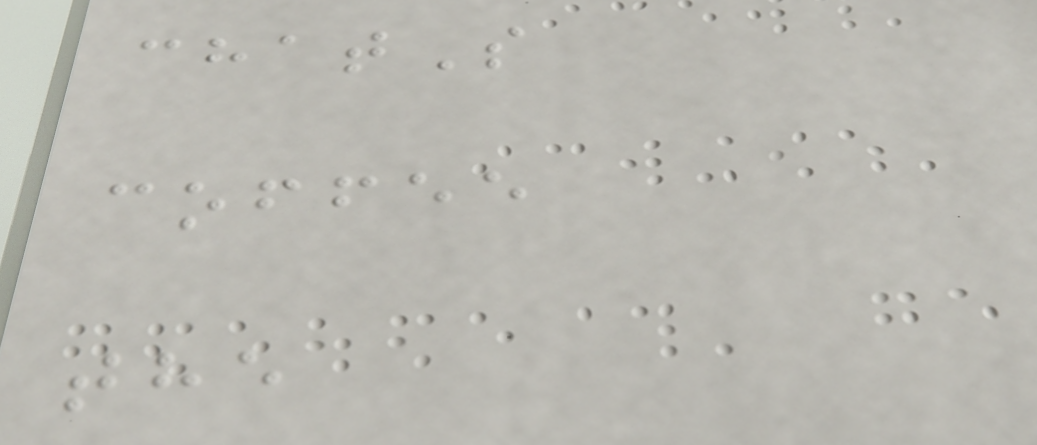chatS
coffee
the
